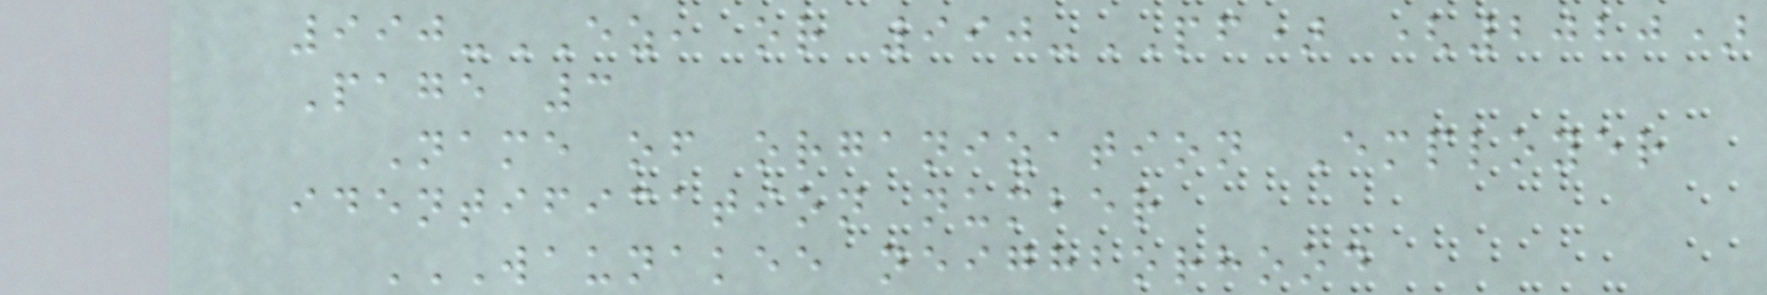990-EZ, or 990-PF) (2020)
Page 3
Name of organization Employer
identification number
WAUNAKEE NEIGHBORHOOD
